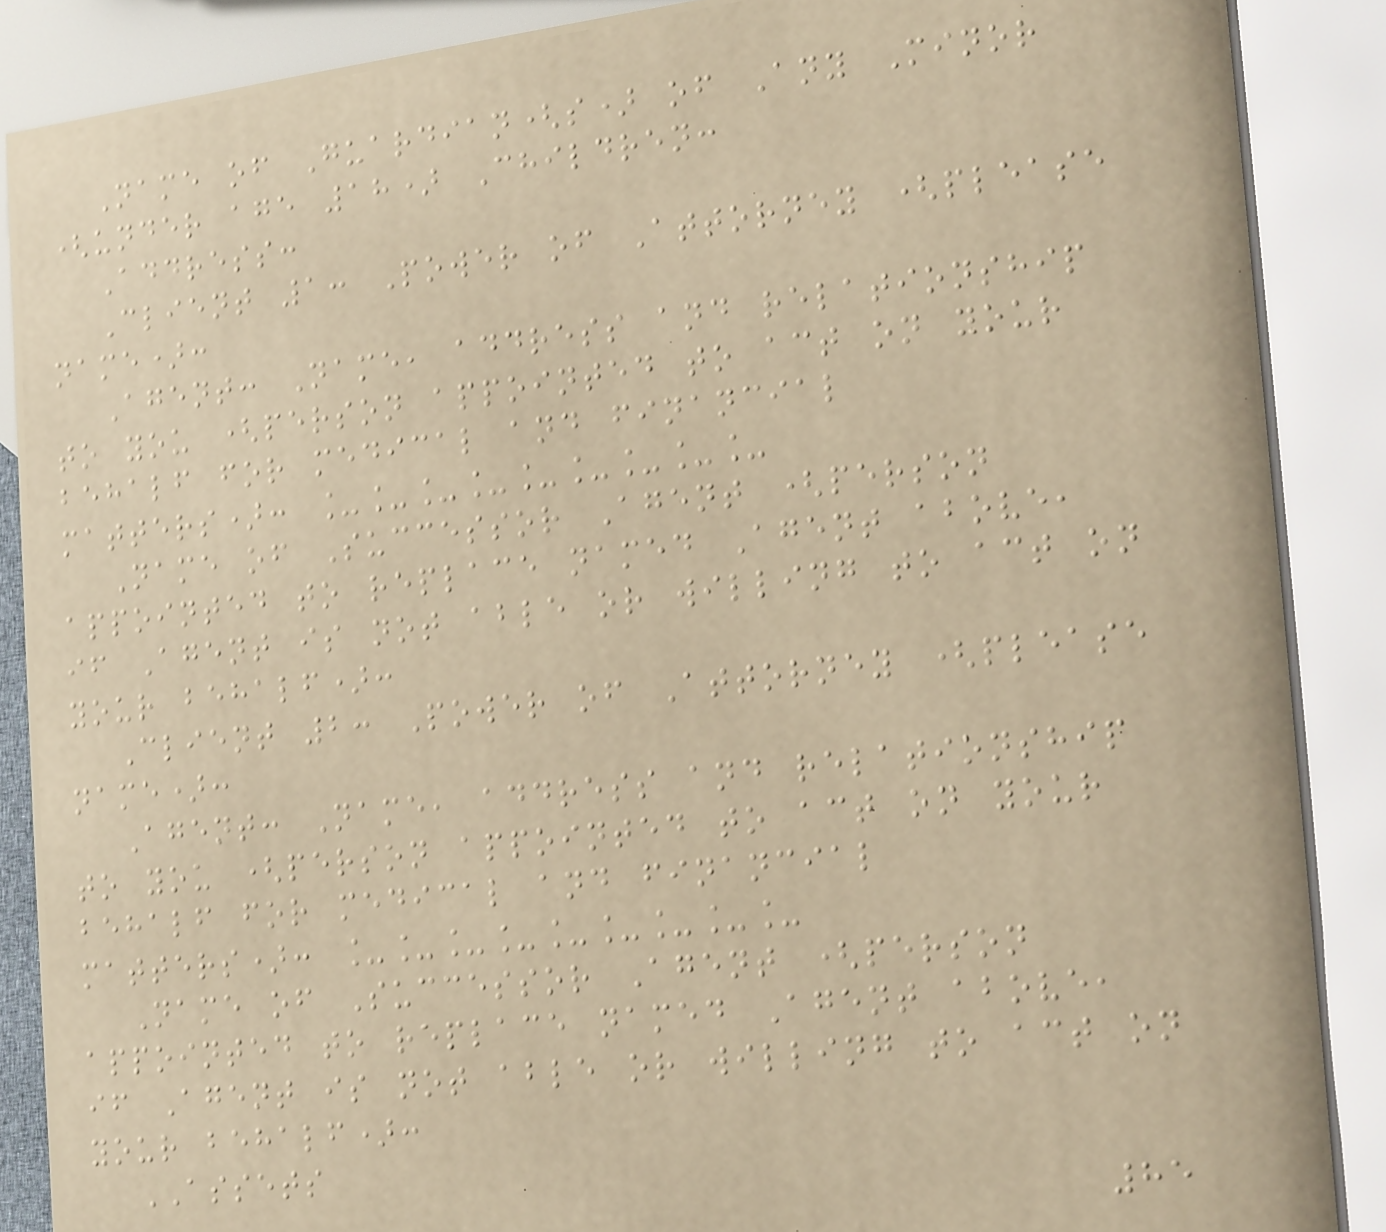Name of Guardian(s) of Any Minor
(under age 18) Children:
Address:
Client 1: Power of Attorney (please
name):
Agent: Name, address and relationship
to you (person appointed to act on your
behalf for medical and financial
matters): _________
Name of Successor Agent (person
appointed to replace named Agent above,
if Agent is not able or willing to act on
your behalf):
Client 2: Power of Attorney (please
name):
Agent: Name, address and relationship
to you (person appointed to act on your
behalf for medical and financial
matters): _________
Name of Successor Agent (person
appointed to replace named Agent above,
if Agent is not able or willing to act on
your behalf):
ASSETS
85
